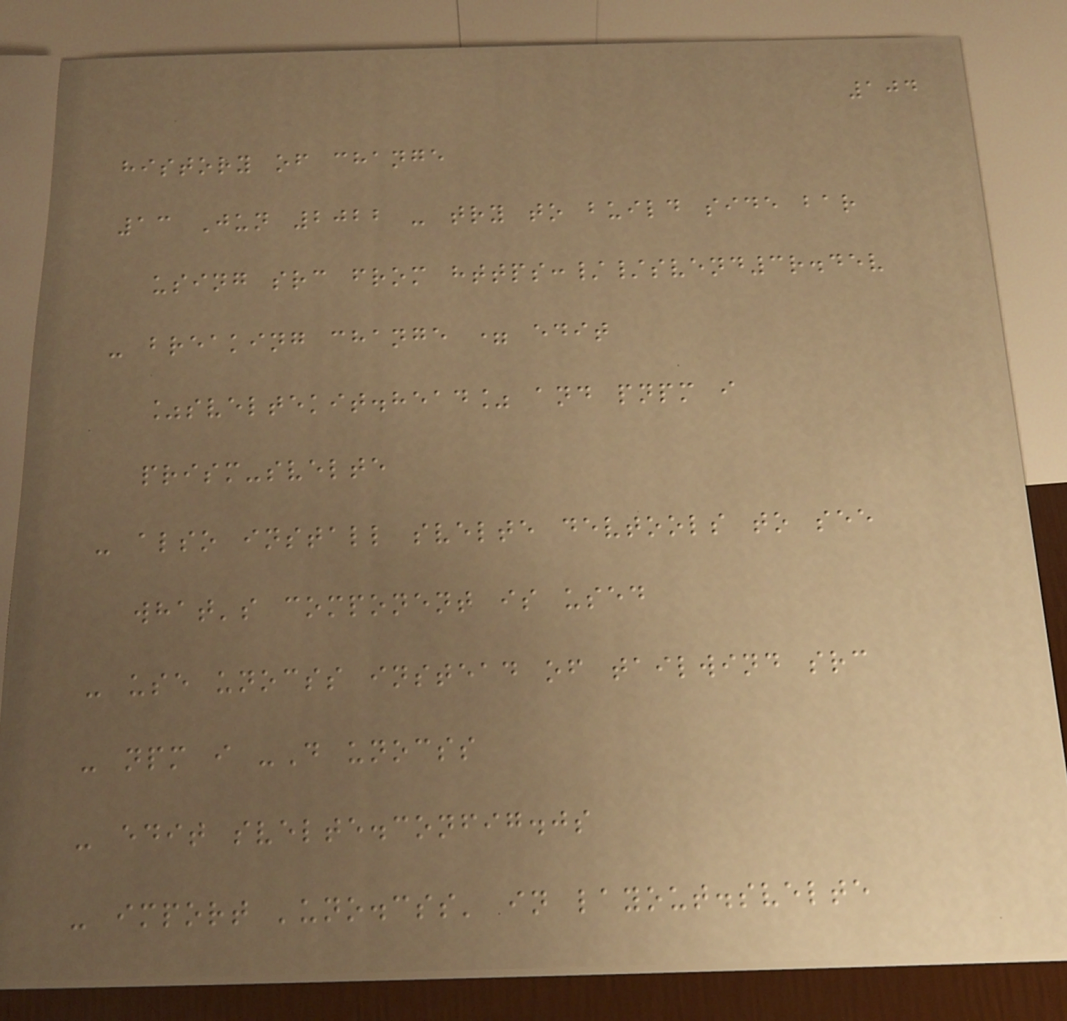104
history of change
13 Jun 2022 - try to build side bar
using src from https://svend3r.dev
- breaking change = edit
%sveltekit.head% and pnpm i
prism-svelte
- also install svelte devtools to see
what's component is used
- use unocss instead of tailwind src
- npm i -D unocss
- edit svelte.config.js
- import 'uno.css' in layout.svelte
